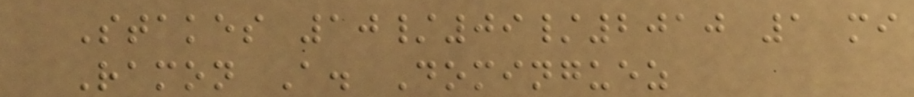Stakes 10/09/2010 1 mi
Ramon A. Dominguez
